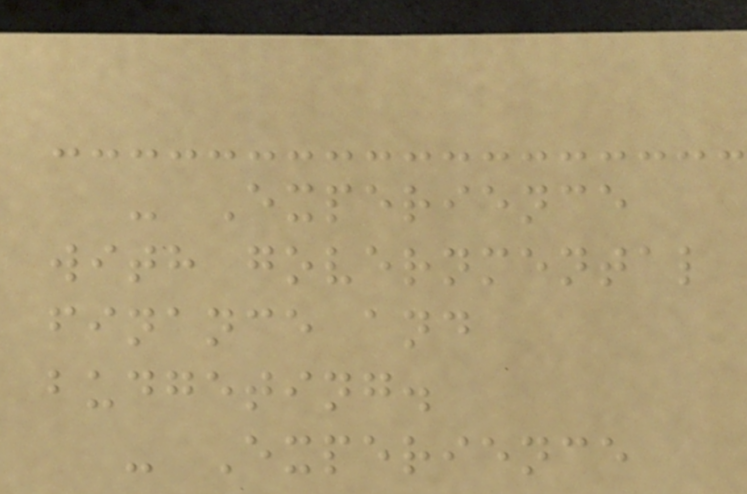- Experience
with governmental
finance and
budgeting.
- Experience
